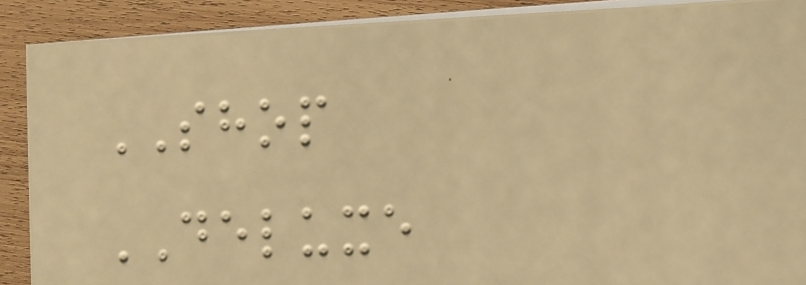SHOP
DELUXE
